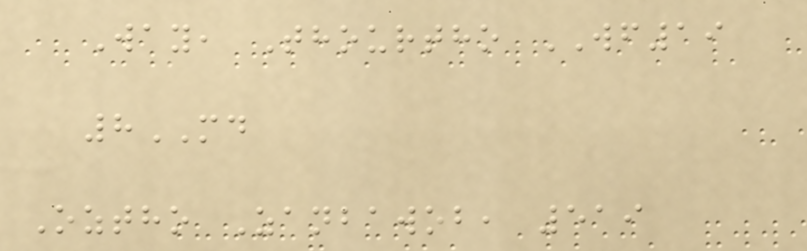Way, Thourtho WF19
8MD
Oztho Zanbawob, 519
